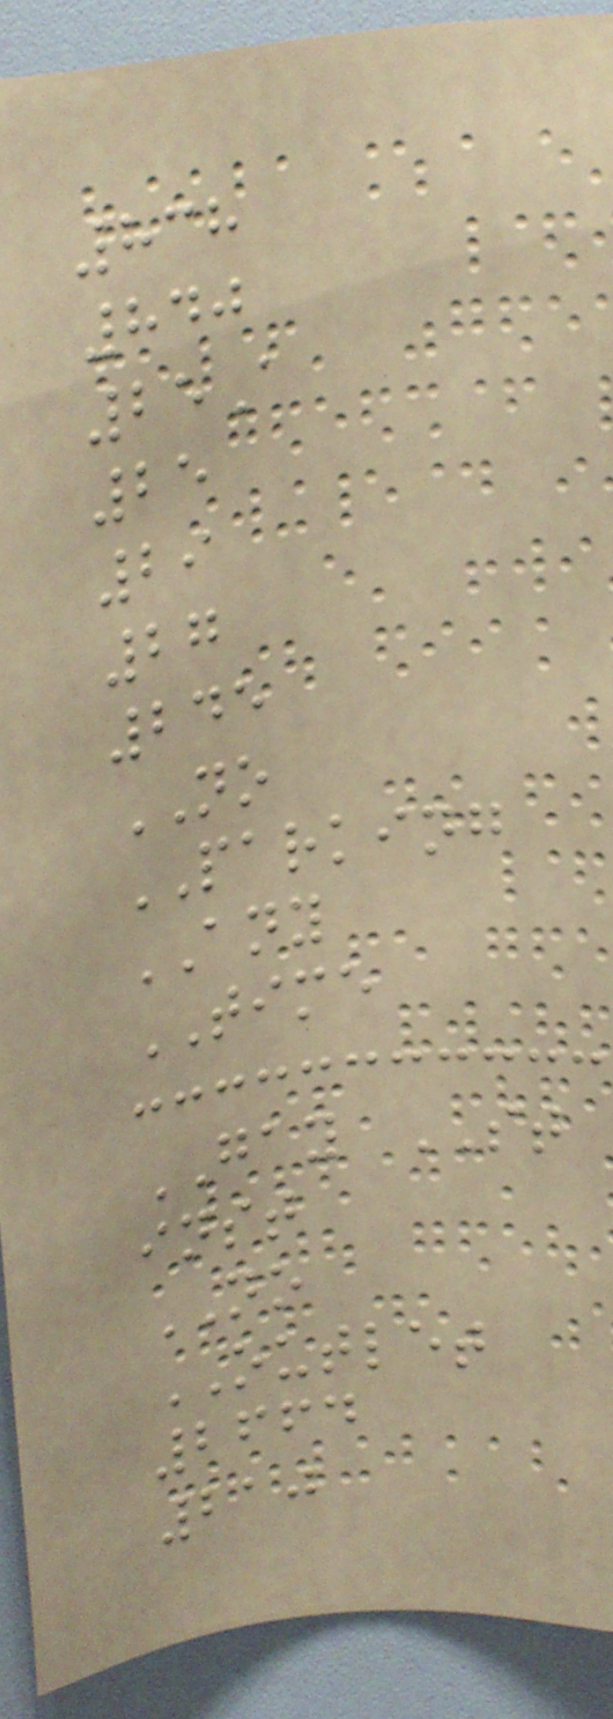838
840
25A
25
29
27
245
NO
PARKING
ANY
TIME
GAY ST
inst
NO
OUTLET
2664
210
